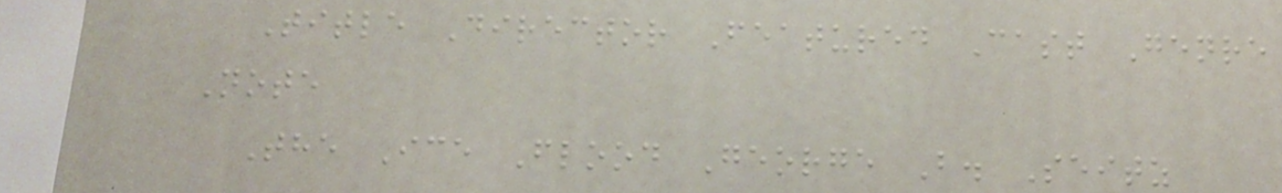Title Director Featured Cast Genre
Note
The Ice Flood George B. Seitz
